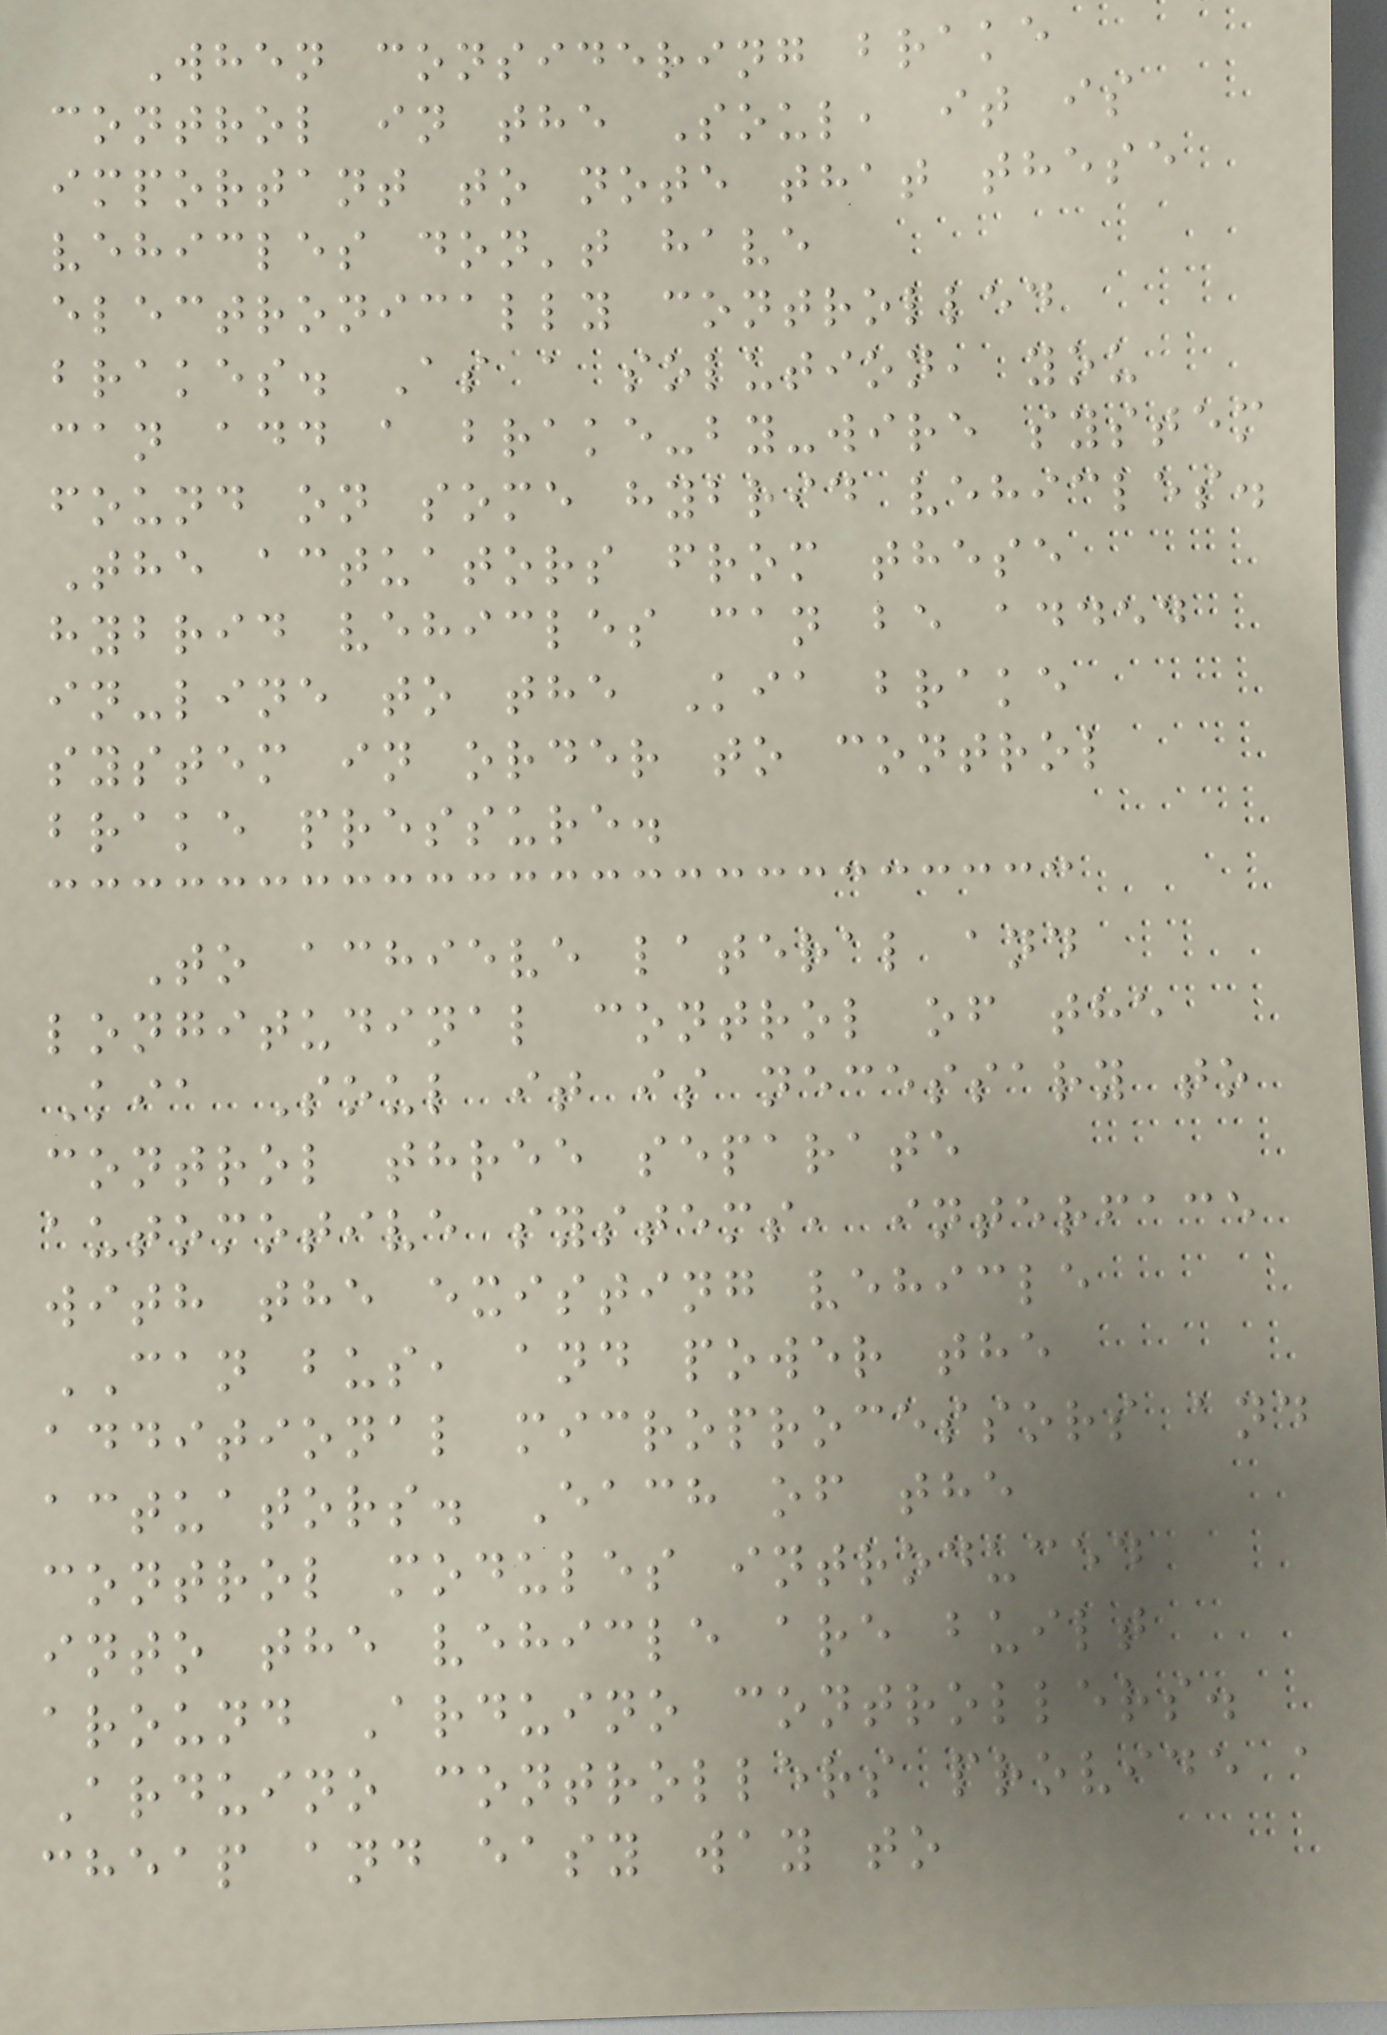When considering brake
control in the Soul, it is
important to note that these
vehicles don't have
electronically controlled
brakes. As a solution, you
can add a brake-by-wire system
found on some hybrid vehicles.
The actuators from these
hybrid vehicles can be added
in-line to the Kia brake
system in order to control
brake pressure.
To achieve lateral and
longitudinal control of the
Kia Soul it is necessary to
control three separate
automotive systems, interface
with the existing vehicle
CAN bus, and power the
additional microprocessors and
actuators. Each of the
control modules introduced
into the vehicle are built
around Arduino controllers.
Arduino controllers provide a
cheap and easy way to
